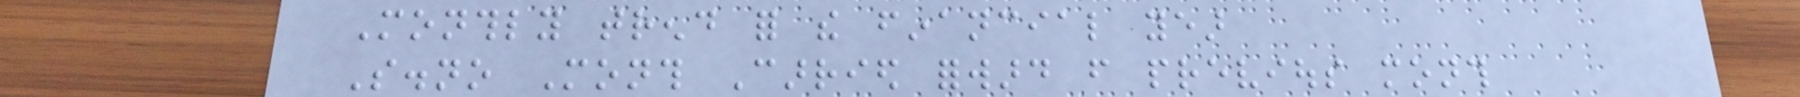Monthly trend for the financial year
S.no Month Carried forward from previous month
